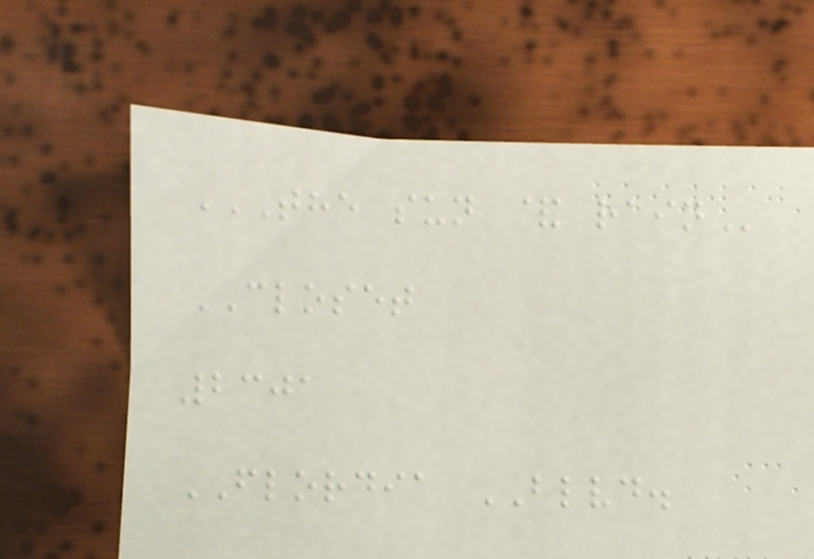THE SUN & RAIN
CLOSET
2301
FLORDIA BLVD.
